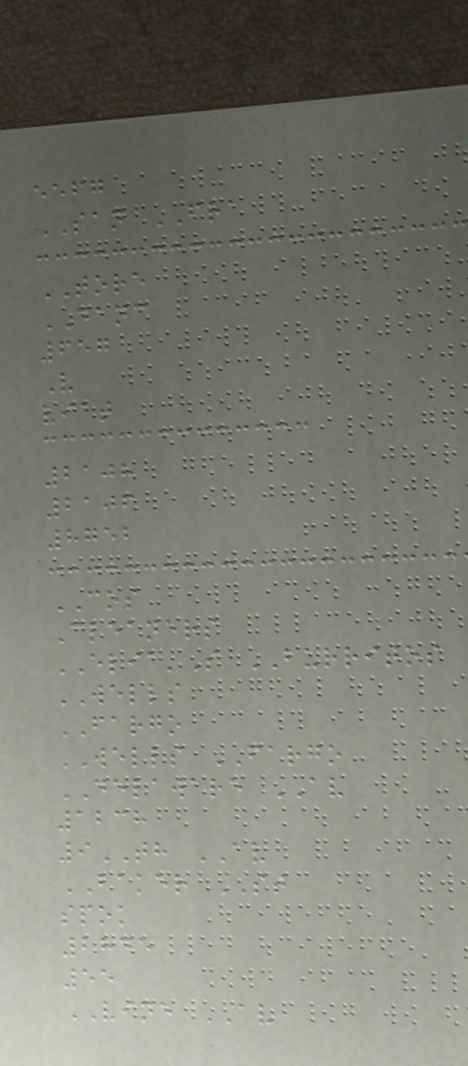eefg
SAN FRA
TORE
DANC
657
V
viat
2108
2106
8752
COS
Cleaners
ELIA'S BURRITOS
WELLS
FARGO
WELLS FARGO
DELAWARE AV
1238
9TH AV
BAKER ST
spok
2845
55
VINE AV
